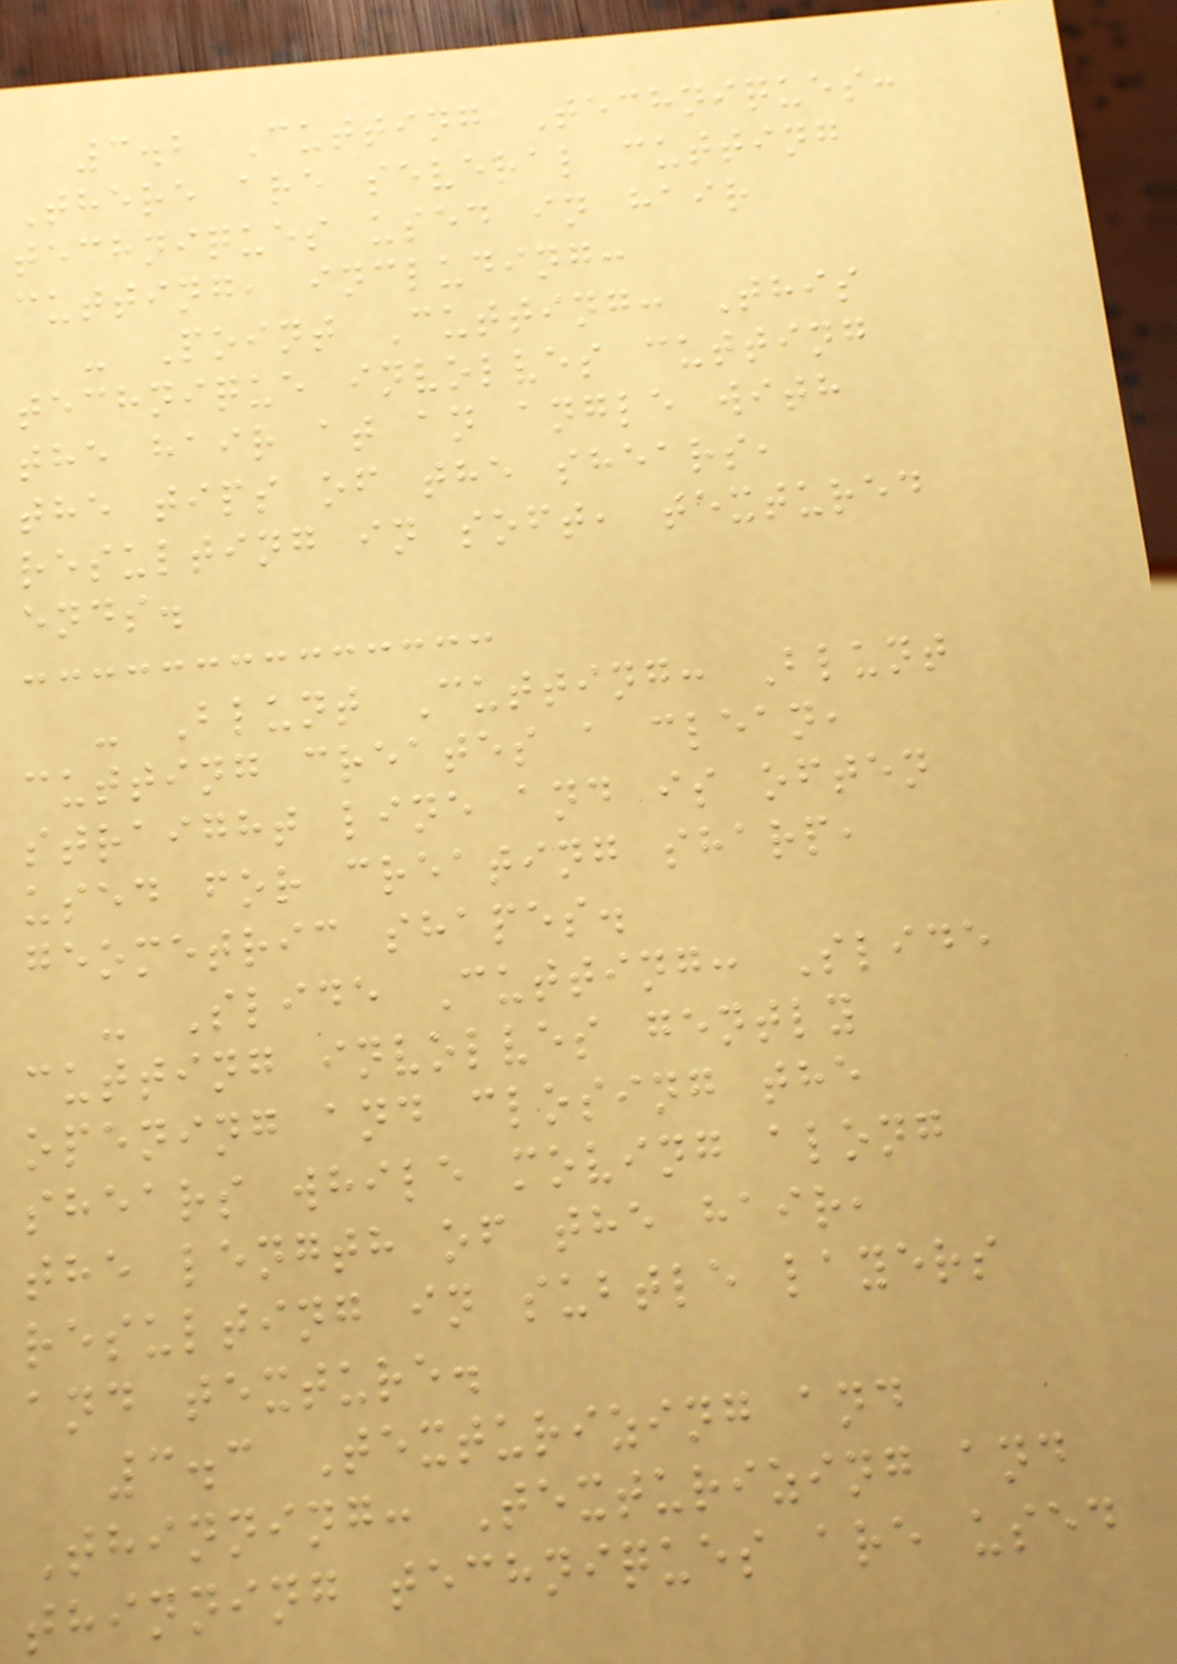3.2 Cutting Techniques:
There are several cutting
techniques used in hair
cutting, including:
- Point Cutting: This
technique involves cutting
the hair at an angle with
the tips of the shears,
resulting in soft, textured
ends.
- Blunt Cutting: Blunt
cutting creates a clean,
straight line and is often
used for creating sharp,
geometric shapes.
- Slide Cutting: Slide
cutting involves gently
opening and closing the
shears while moving along
the length of the hair,
resulting in subtle layers
and texture.
3.3 Texturizing and
Thinning: Texturizing and
thinning techniques are used
